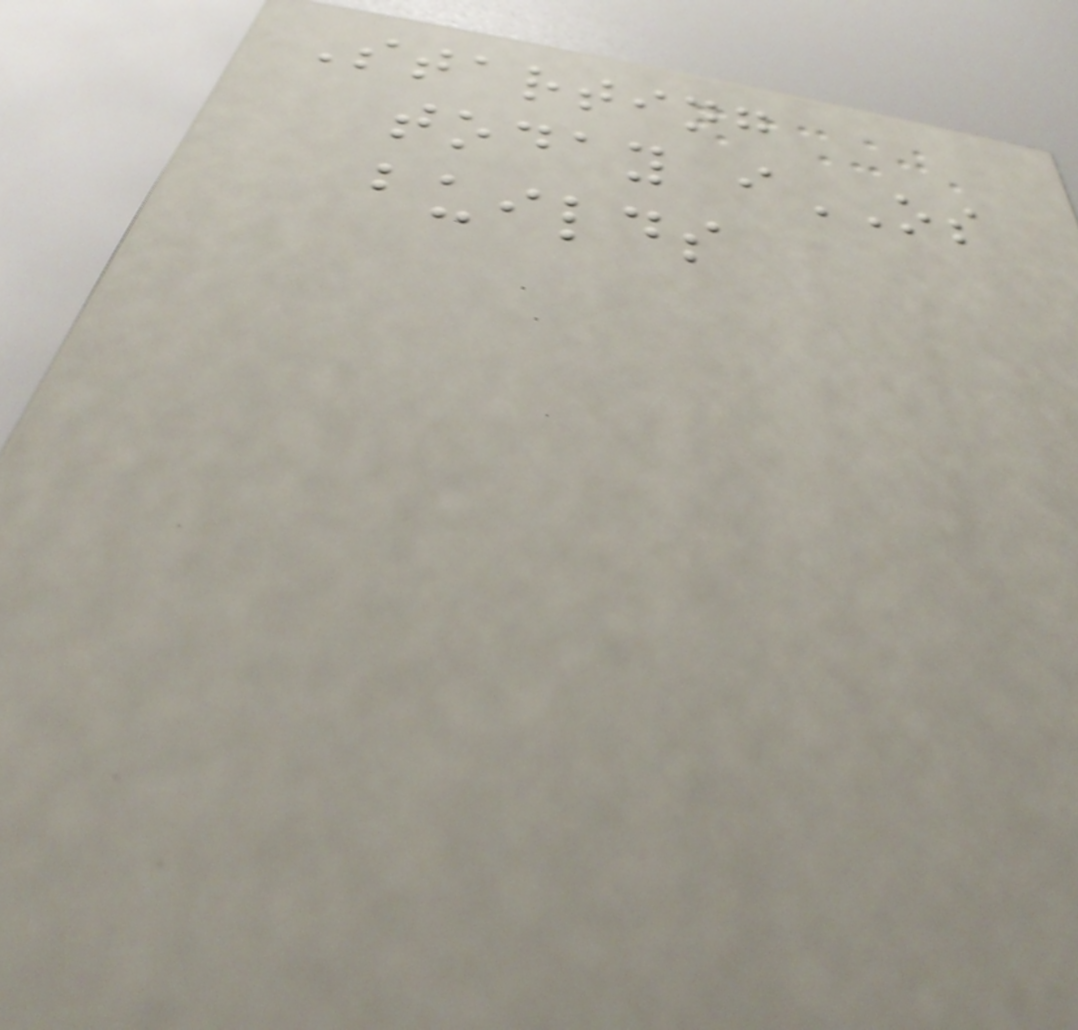Starting
today iOS
builds
